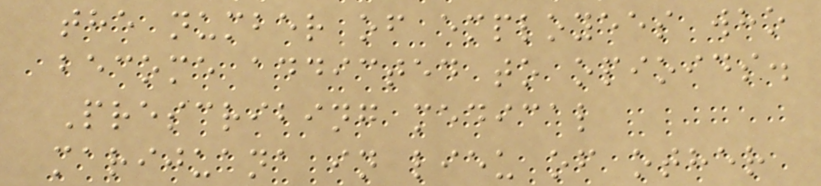the number of employees who
become addicted to opioids.
Prescribing medical
marijuana in lieu of other
